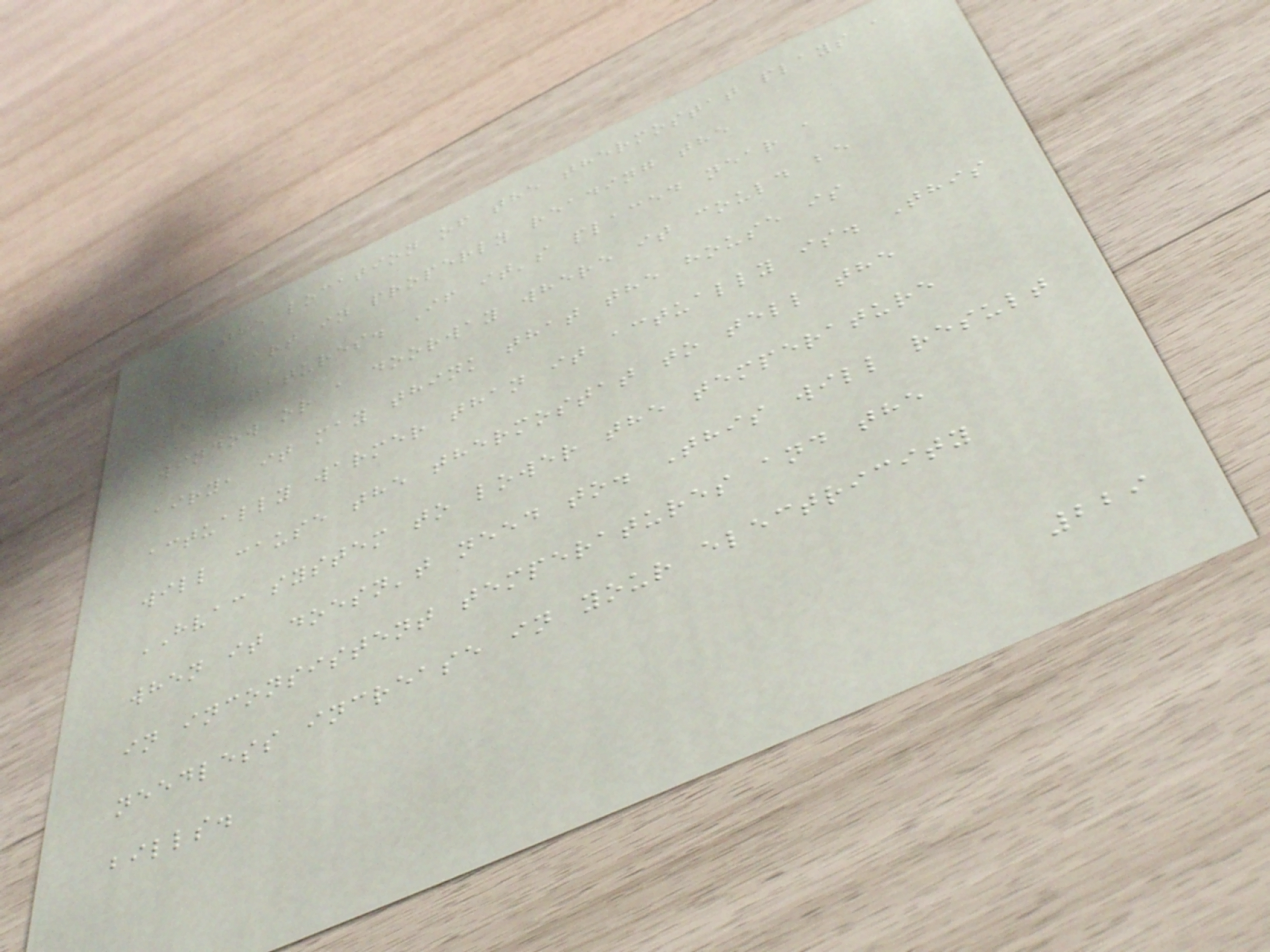The location of the thermostat plays a
big part in properly reading the
temperatures. If it's placed near a
window or a doorway where it could be
airy, it may think that the house is
actually warmer than it actually is. This
will cause the thermostat to tell the
HVAC system to lower the temperature
when it doesn't need to. This will result
in inconsistent temperatures and the
needless increase in your electricity
bills.
229
